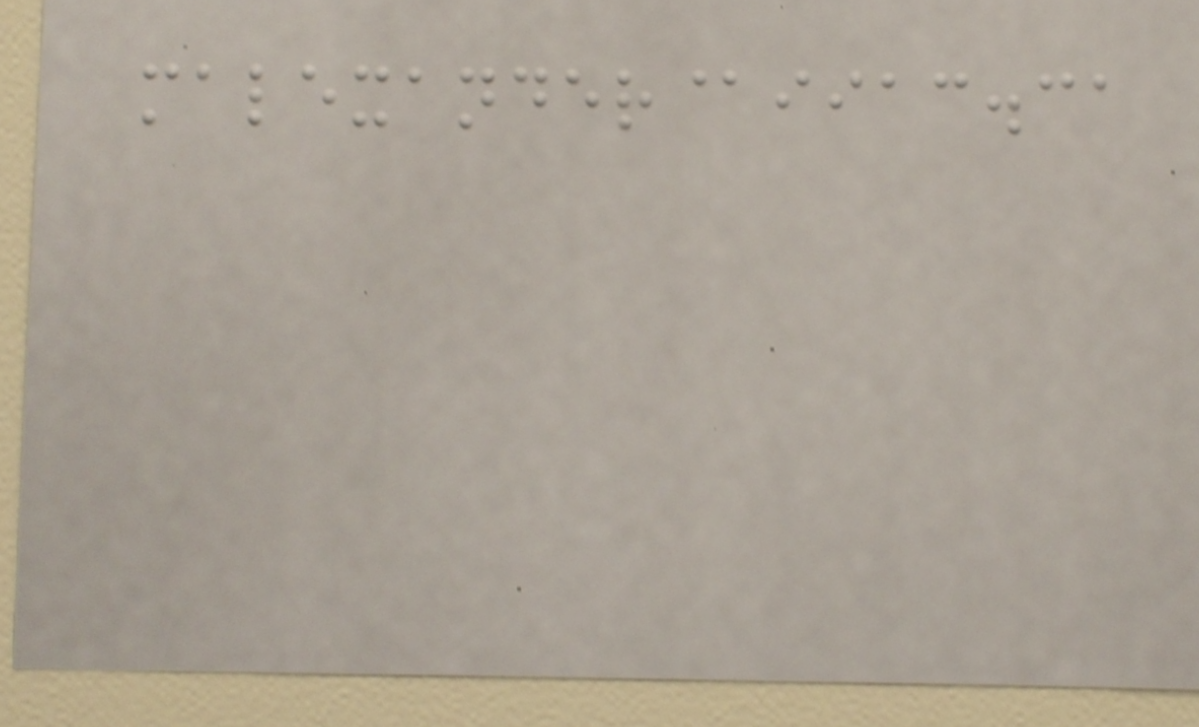malexander@iiac.ca
